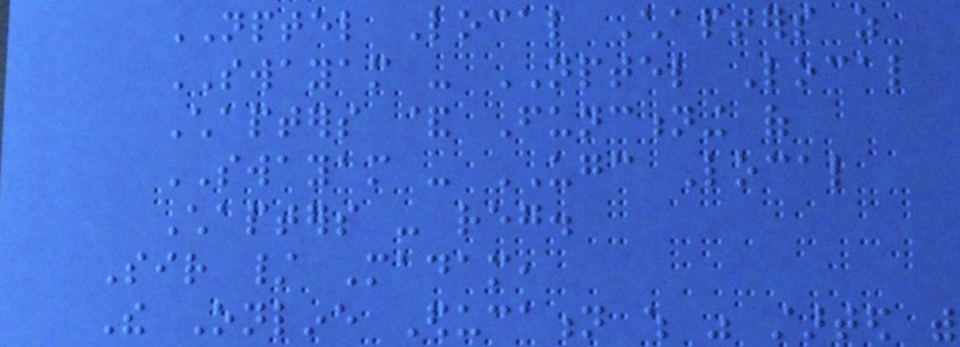NPTEL Local Chapters as
SWAYAM - NPTEL Local
Chapters & Functioning of
SWAYAM - UGC Local
Chapters - reg.
Sir / Madam,
The Online Education which was started with
